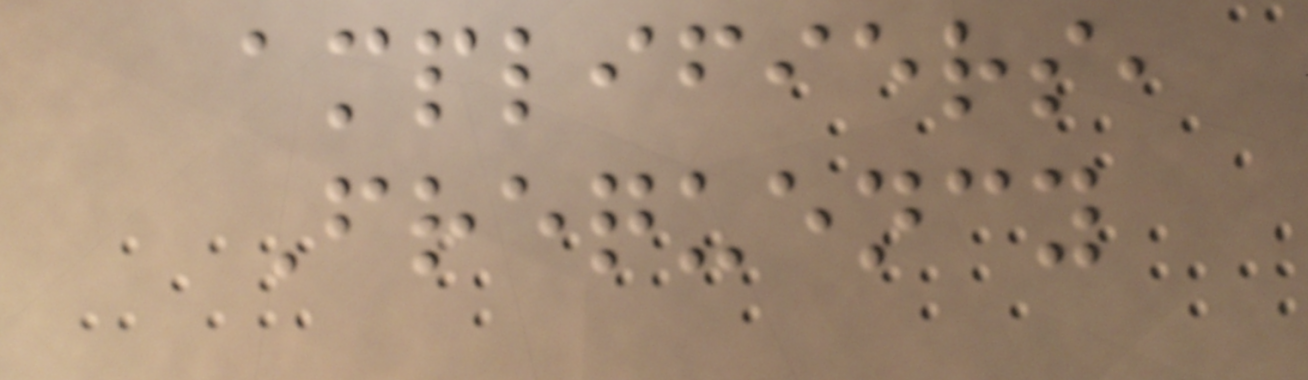amplifiers,
Frequency
